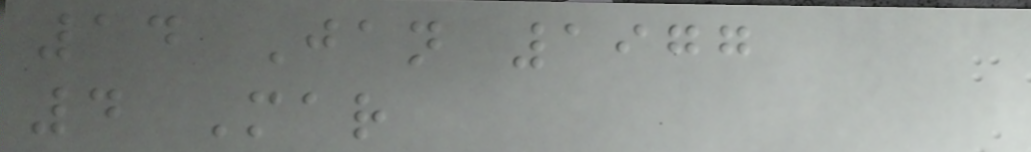14 Jan 1977
4 Mar
